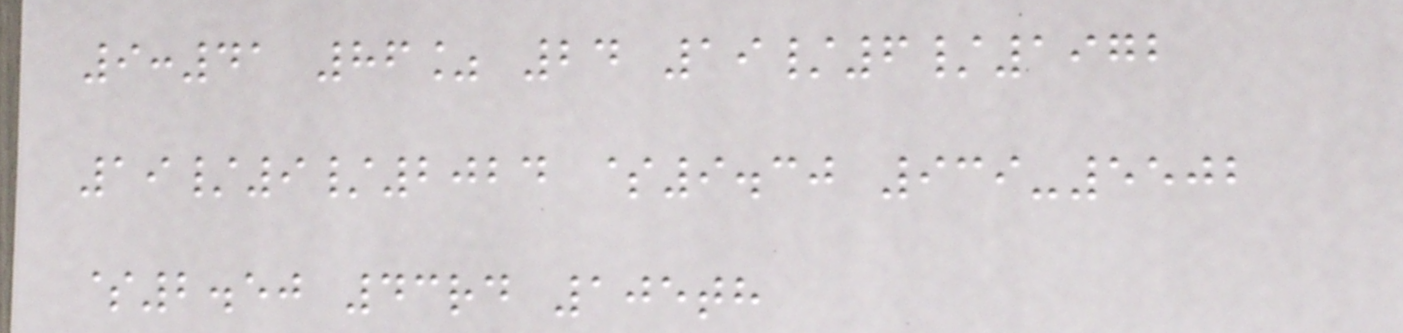9:41 86% 24 19/6/1972
19/9/2024 $9.30 939-5502
$2.50 43rd 105th
